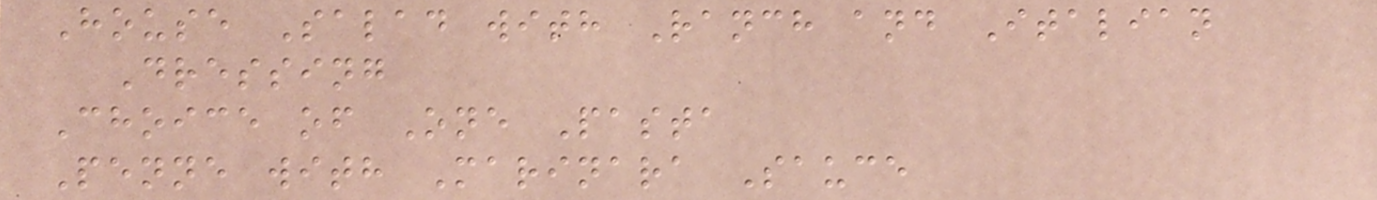House Salad with Ranch and Italian
Dressing
Choice of One Pasta
Penne with Marinara Sauce
